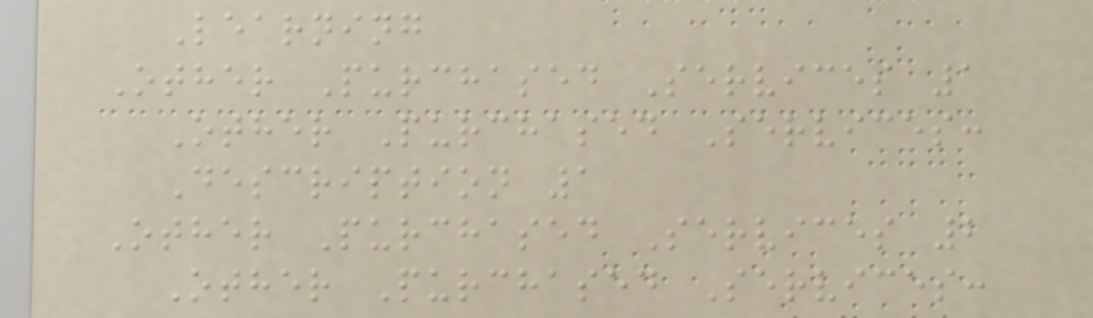Learning
Other Purchased Services 1
Other Purchased Services:
Description 1
Other Purchased Services 2
Other Purchased Services:
